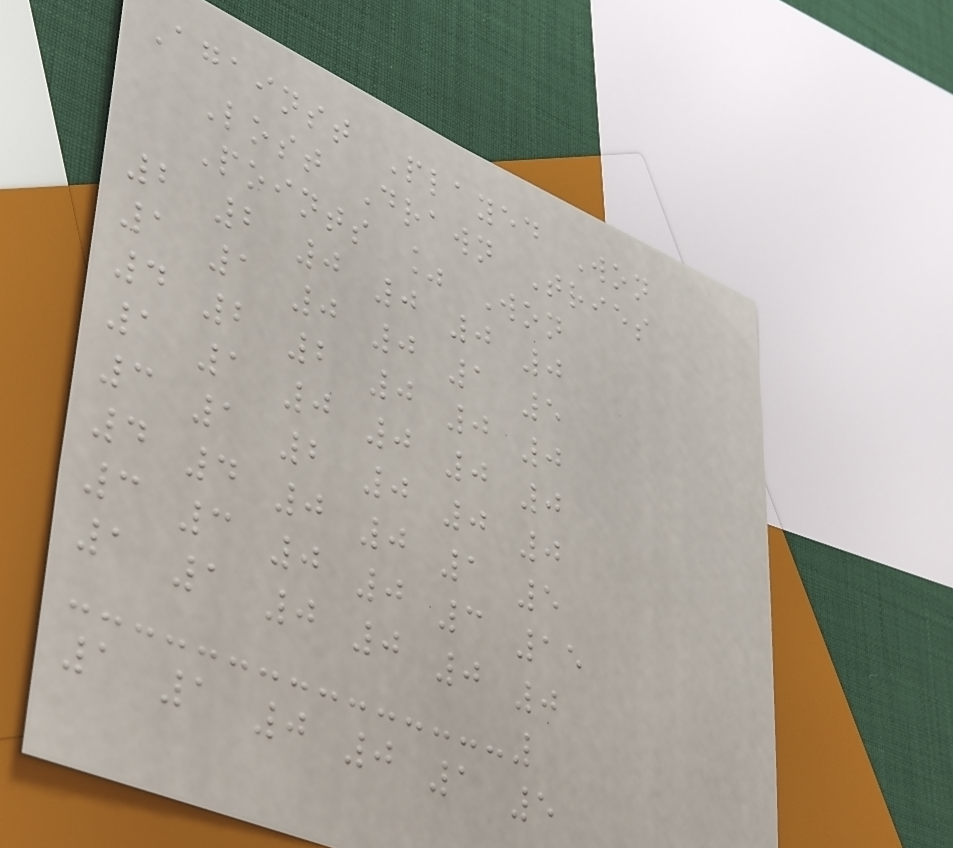Against Played Won
Lost Drawn Tries
Points % Won
2 2 0 0 0 0
1 1 0 0 1 5
4 2 2 0 0 0
1 1 0 0 0 0
3 1 2 0 0 0
4 4 0 0 1 5
3 3 0 0 3 15
1 1 0 0 0 0
1 1 0 0 1 5
